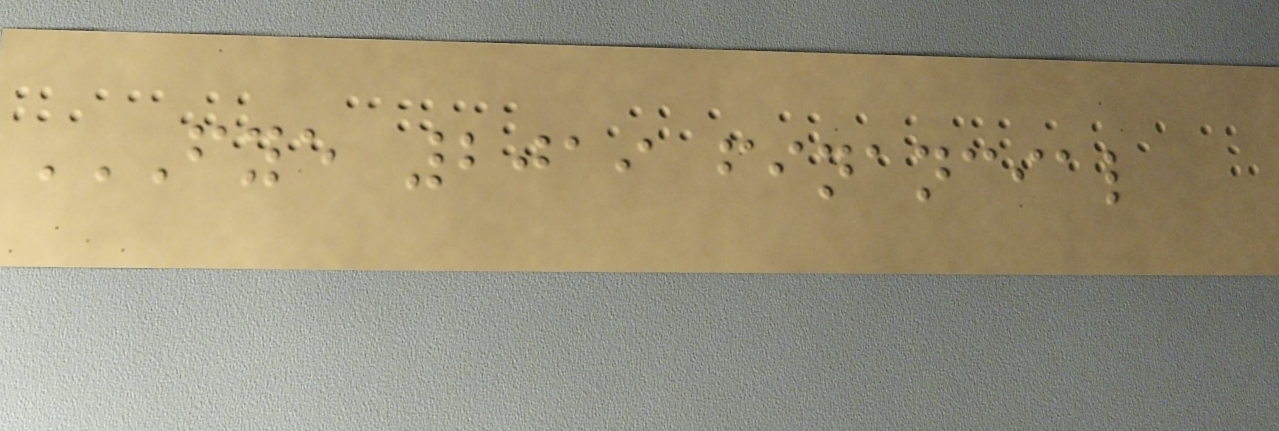FYE 2019 FINANCIAL
